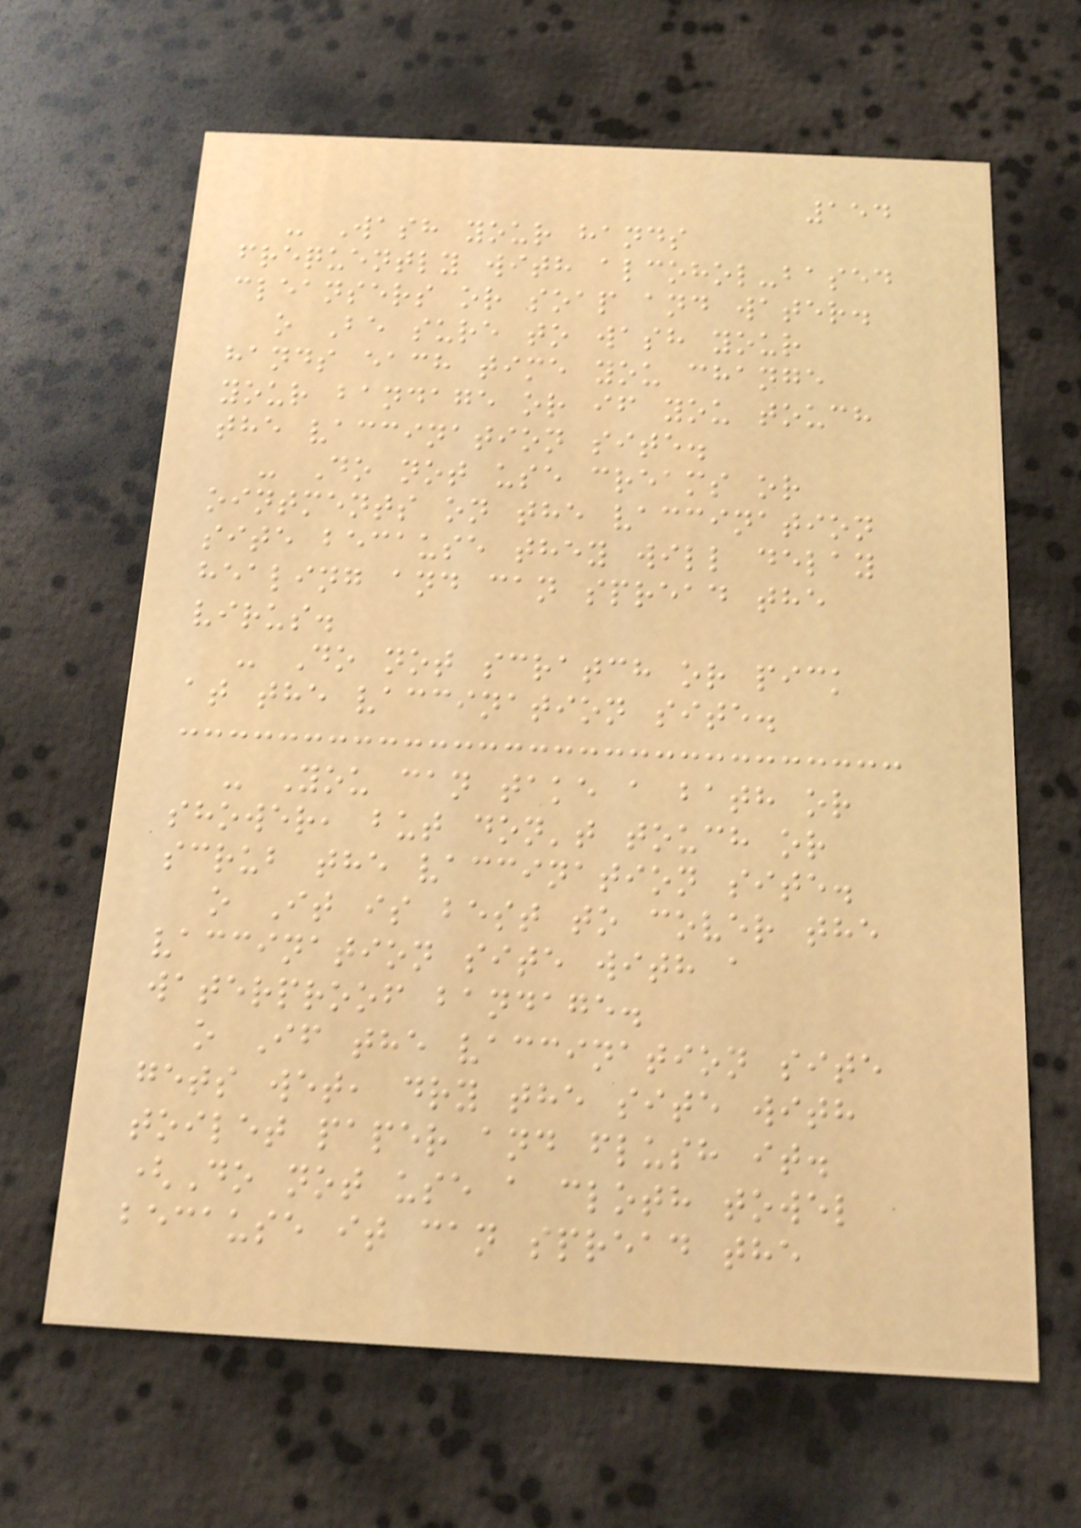154
- Wash your hands
frequently with alcohol-based
cleansers or soap and water.
o Be sure to wash your
hands each time you change
your bandage or if you touch
the vaccination site.
- Do not use creams or
ointments on the vaccination
site because they will delay
healing and can spread the
virus.
- Do not scratch or pick
at the vaccination site.
- You can take a bath or
shower, but don't touch or
scrub the vaccination site.
o It is best to cover the
vaccination site with a
waterproof bandage.
o If the vaccination site
gets wet, dry the site with
toilet paper and flush it.
(Do not use a cloth towel
because it can spread the
